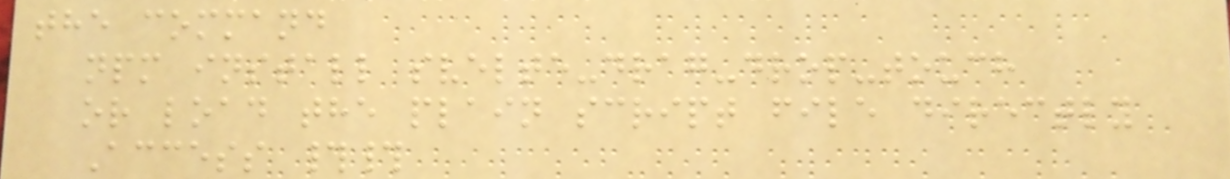the command
npm install svelte-drag-drop-touch
or load the plain script file directly
Access ##
